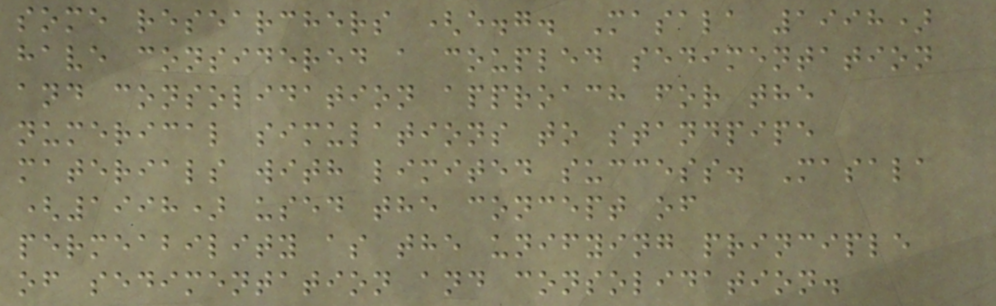some researchers (e.g. Masala 1998)
have considered a coupled sedimentation
and consolidation approach for the
numerical simulations to standpipe
materials with limited success. Masala
(1998) used the concept of
permeability as the unifying principle
of sedimentation and consolidation.
